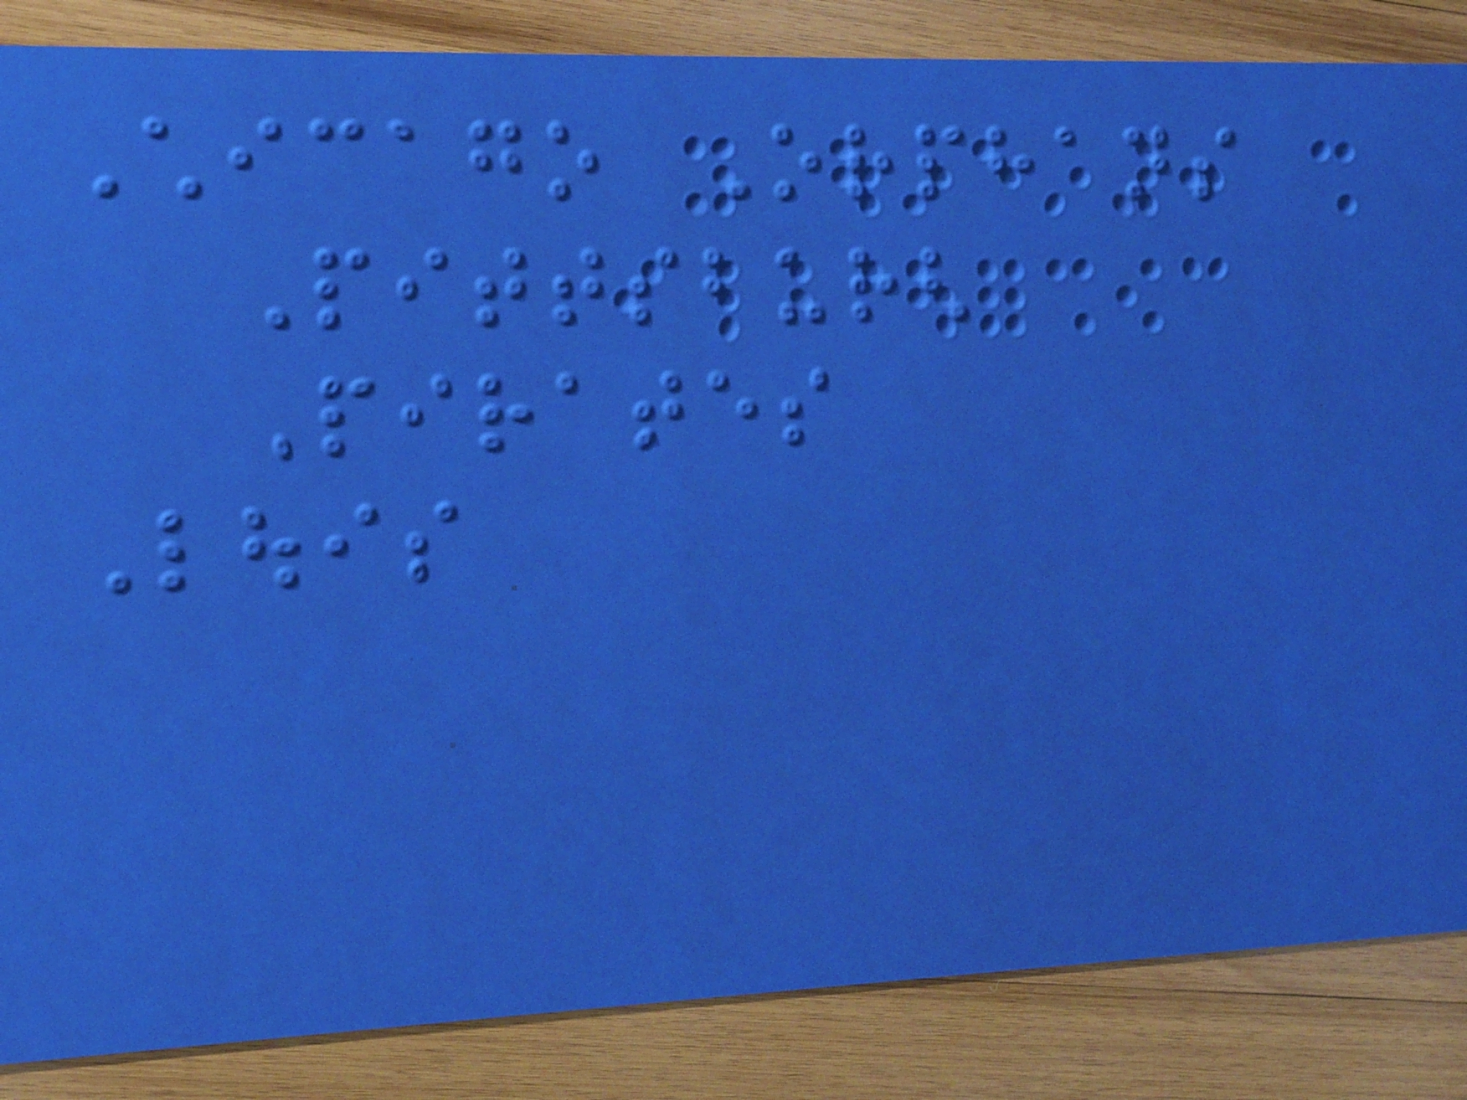Chicago Orphans
Pittsburgh
Pirates
Louis
